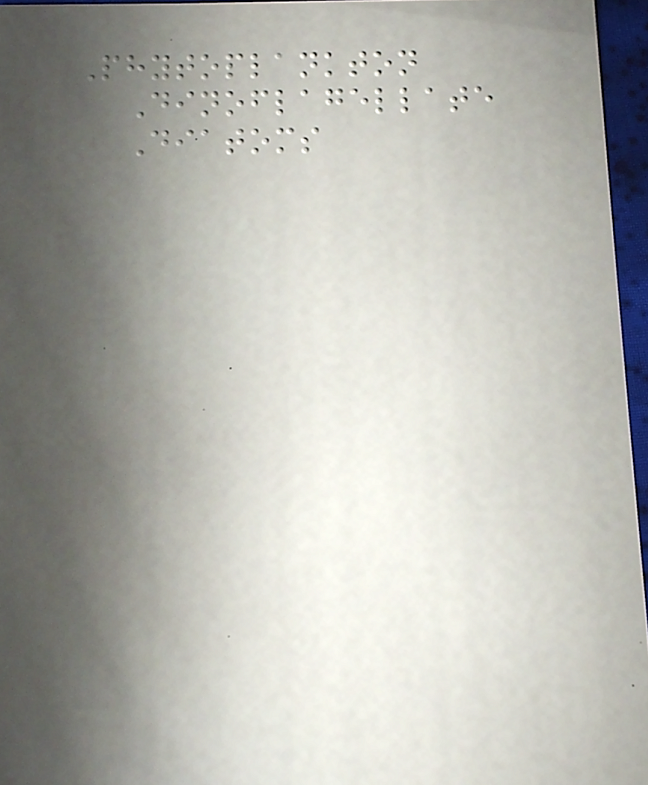Phytoplankton
Dinoflagellate
Diatoms
